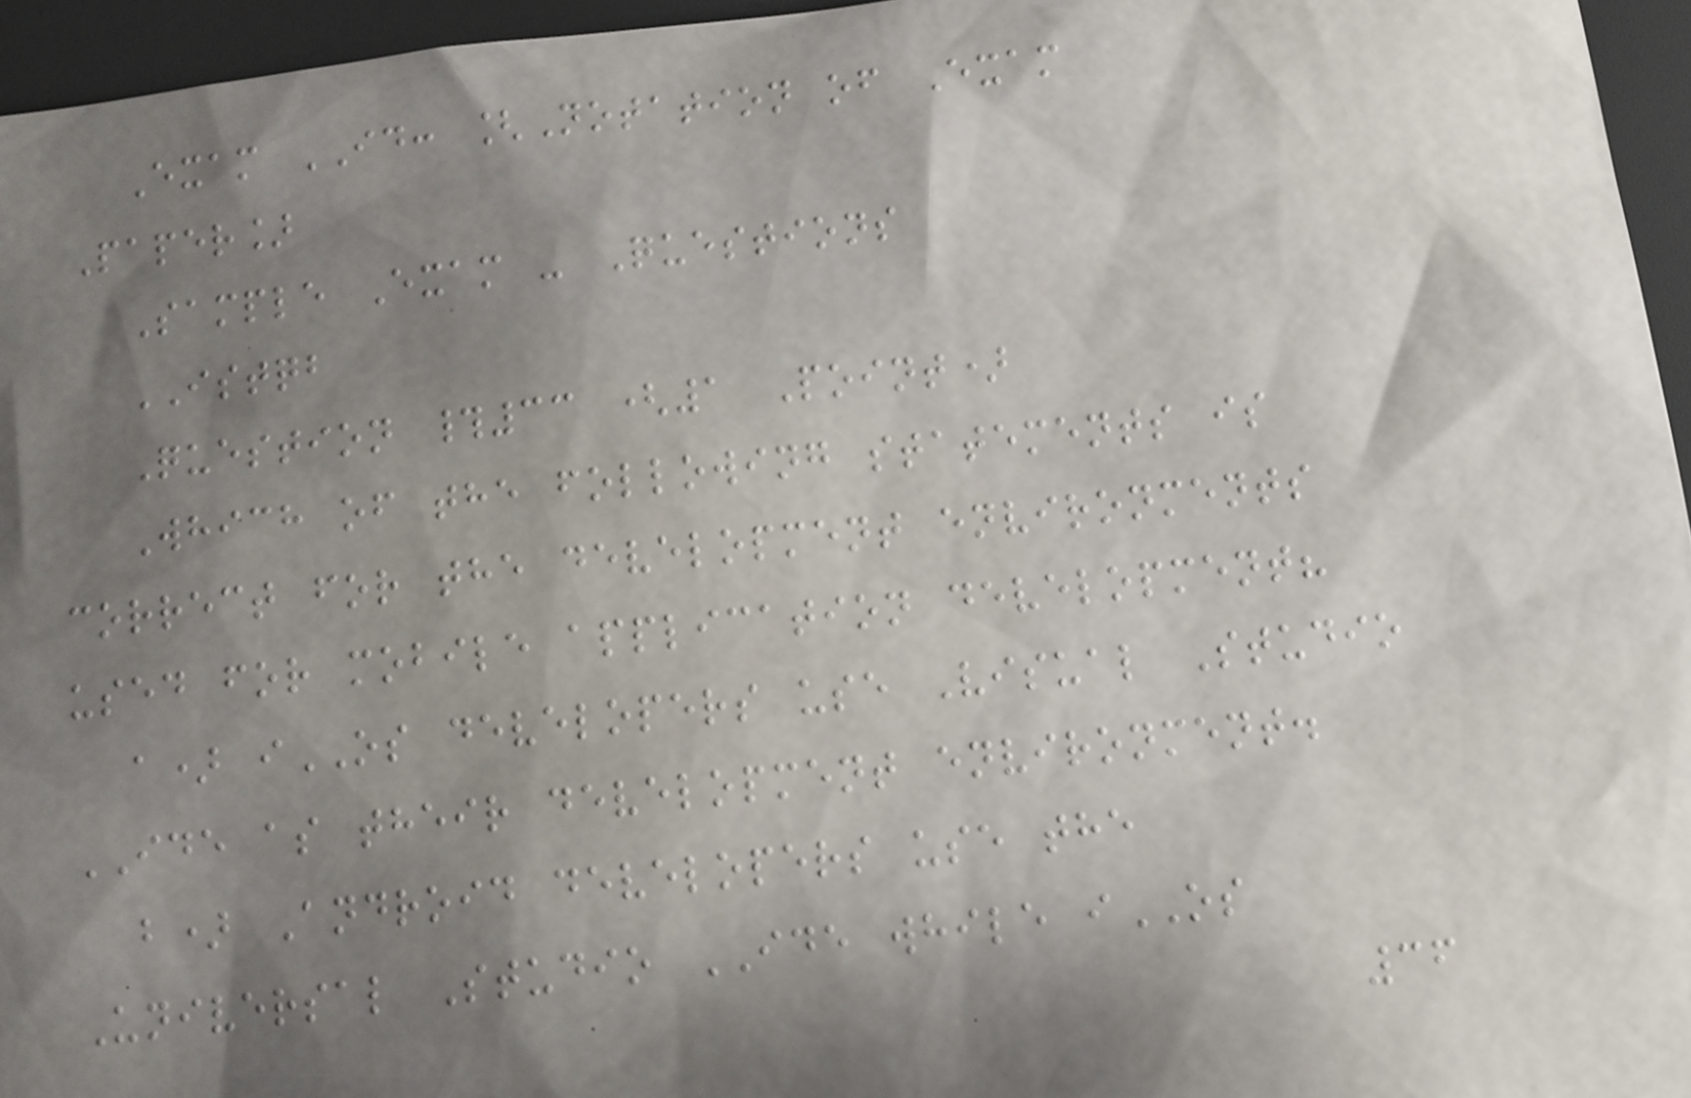Exam ID: [Notation of Exam
Paper]
Sample Exam - Questions
ISTQB
Question #33 (1 Point)
Which of the following statements is
correct for the development environments
used for mobile application development?
a) iOS developers use Visual Studio
IDE as their development environment.
b) Android developers use the
Universal Studio IDE while iOS
36
